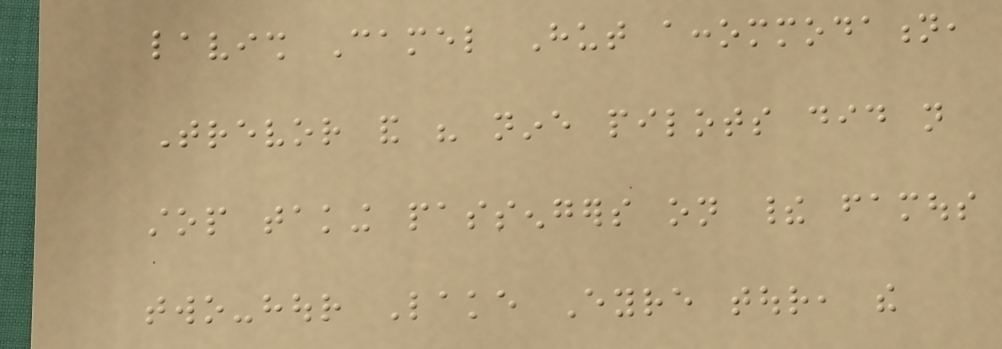lavish Camel Hut accommodation,
Trevor and his nine pilots did not
stop taking passengers on their famous
two-hour Lake Eyre tour, the
